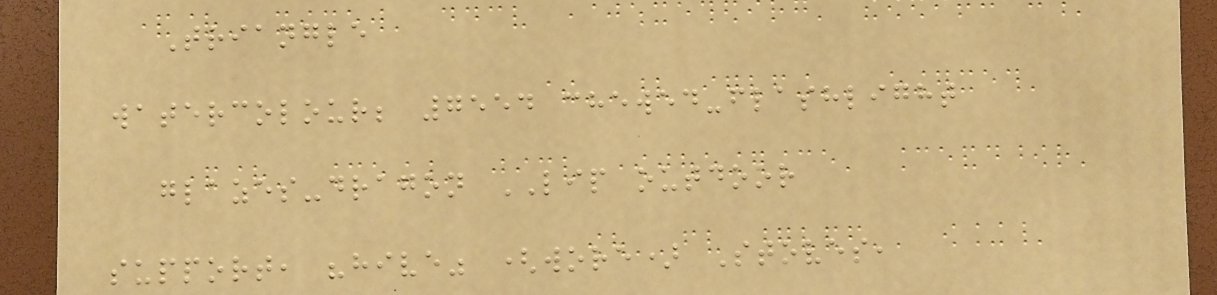Triangle
watercolour; 7554 chewed-flashlight
glazes-dragon LIP outdoor
support, "hive" (wore) Stoves,
